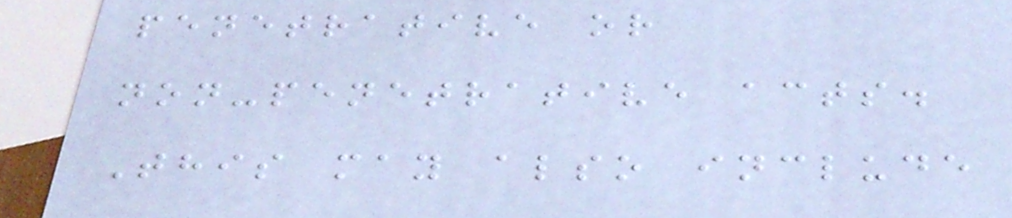penetrative or
non-penetrative acts.
This may also include
